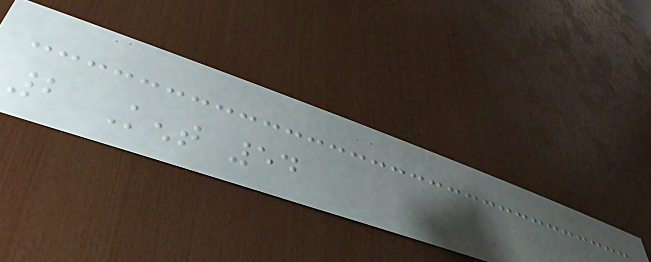2 Kent 54
